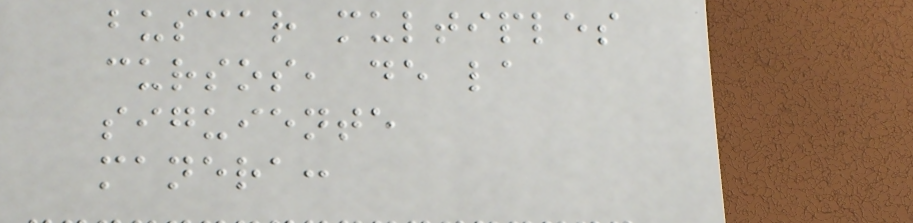buscar multiples
cursos, de la
siguiente
manera:
